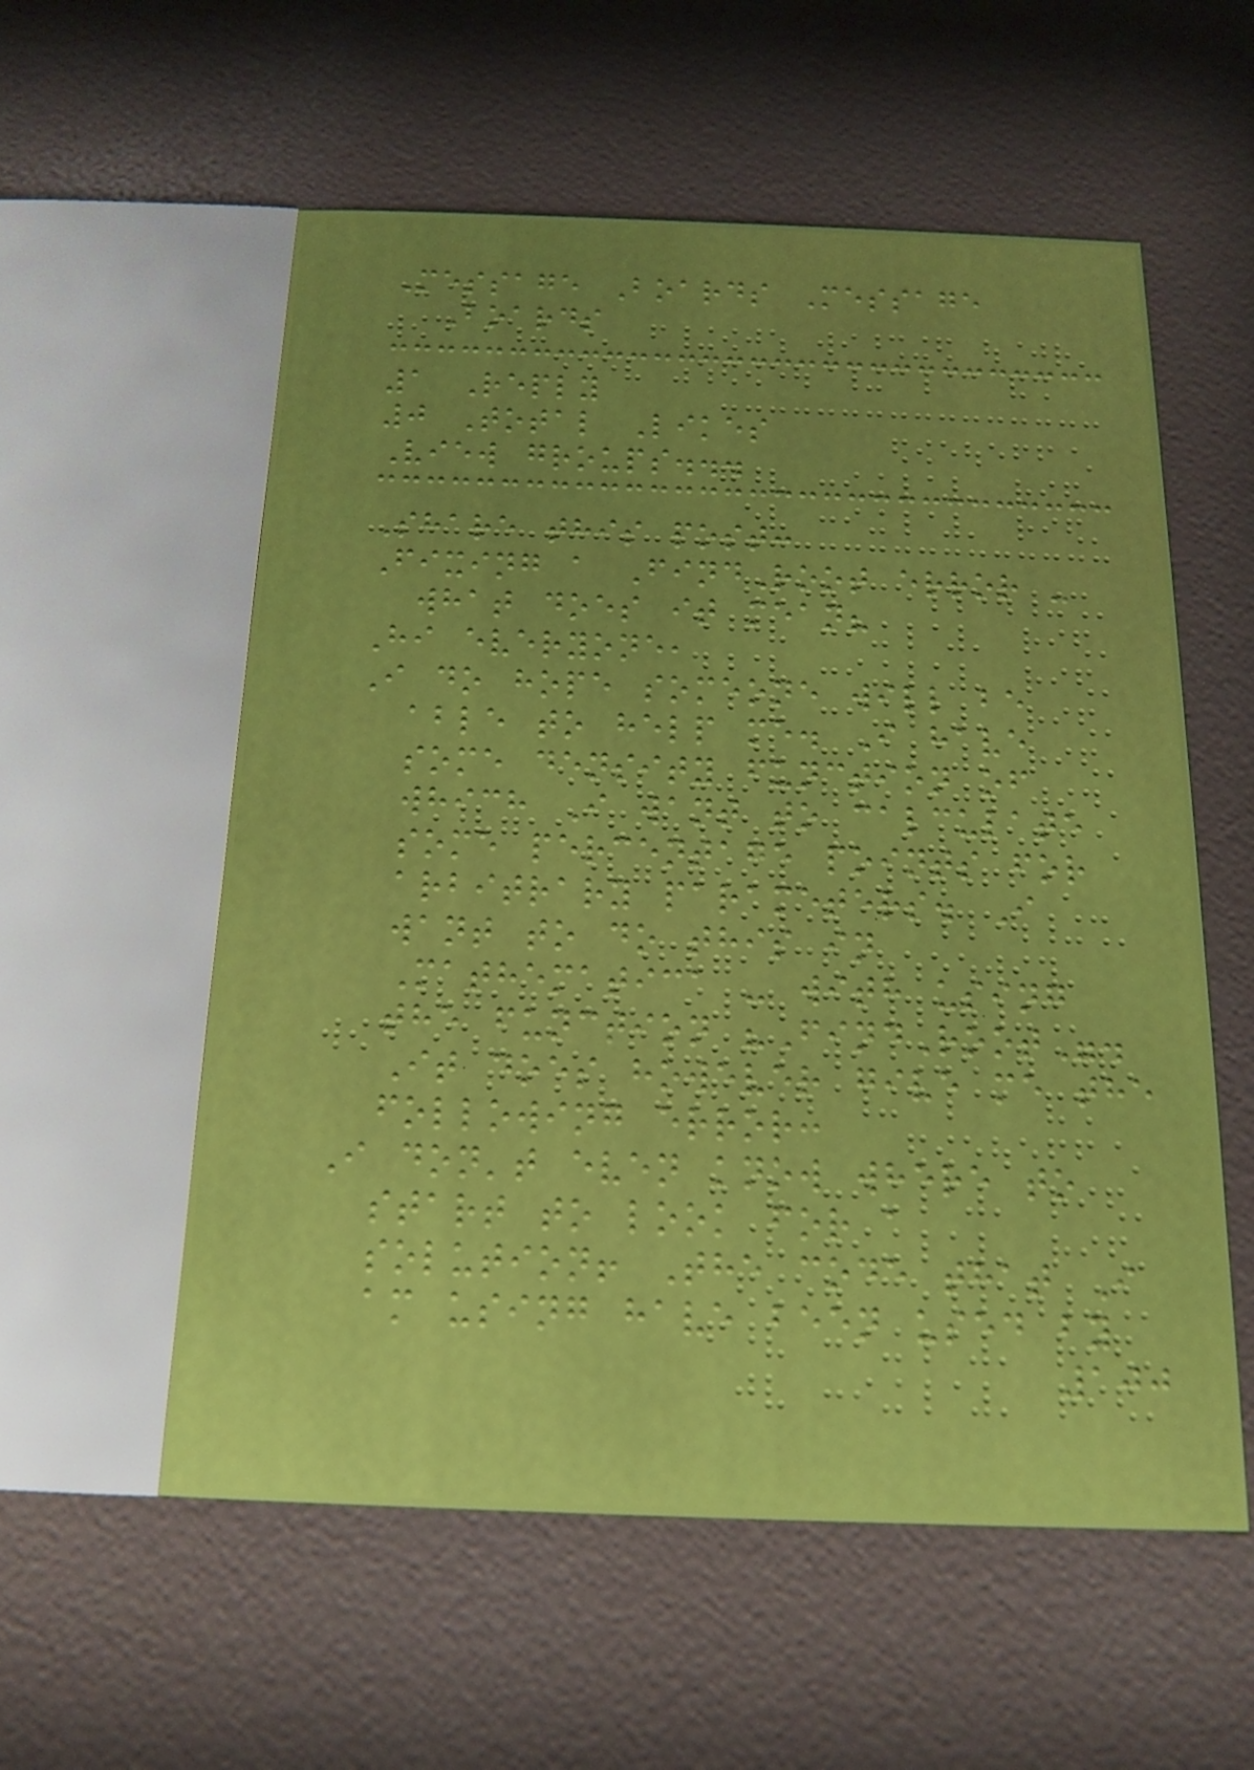Message Boards Message
Boards
1 Reply
0 Total Likes
View groups...
Share this post:
Fixing a FindRoot error -
what does it mean?
Hi everyone,
I do hope someone will be
able to help me. I have
some density function of
which I want to calculate
some percentage points for
arbitrary parameters. I
want to do this in
Mathematica - with using
the function "FindRoot".
It does however give me the
following error:
I don't even know where to
start to look for a
solution! The code that I
am using have been used by
100
